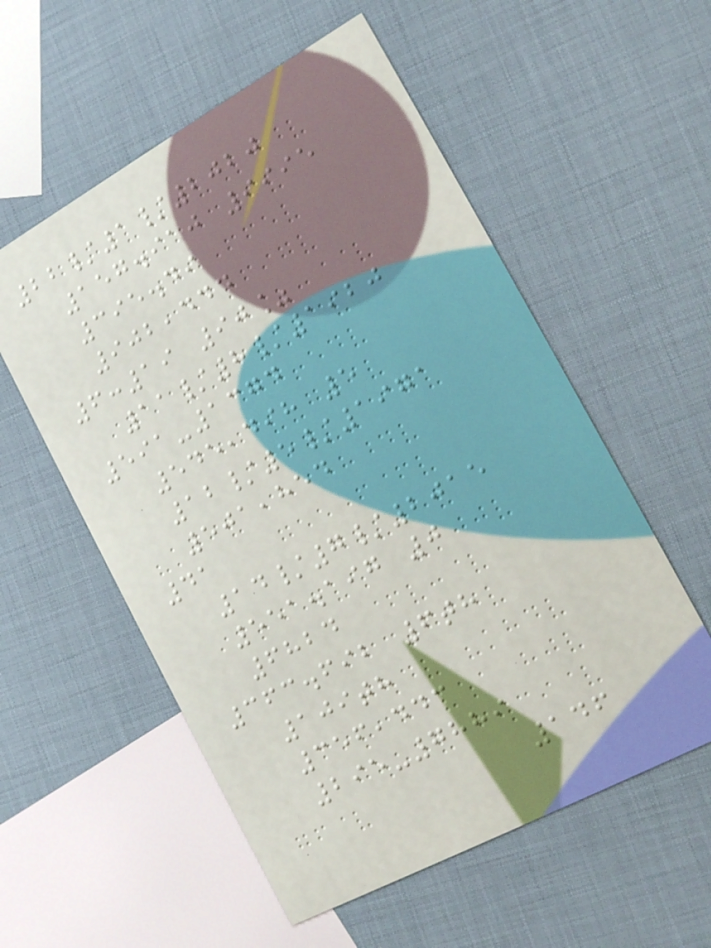22/1/2020
157.910 9995
395.49
902,444
6:19 90%
11/8/1920
591-1374
545,498 5
12/5/1971
501,854
41
14/7/2015
551.197 0
6824
363.692 6th
109th
356,443
295-7889
146
